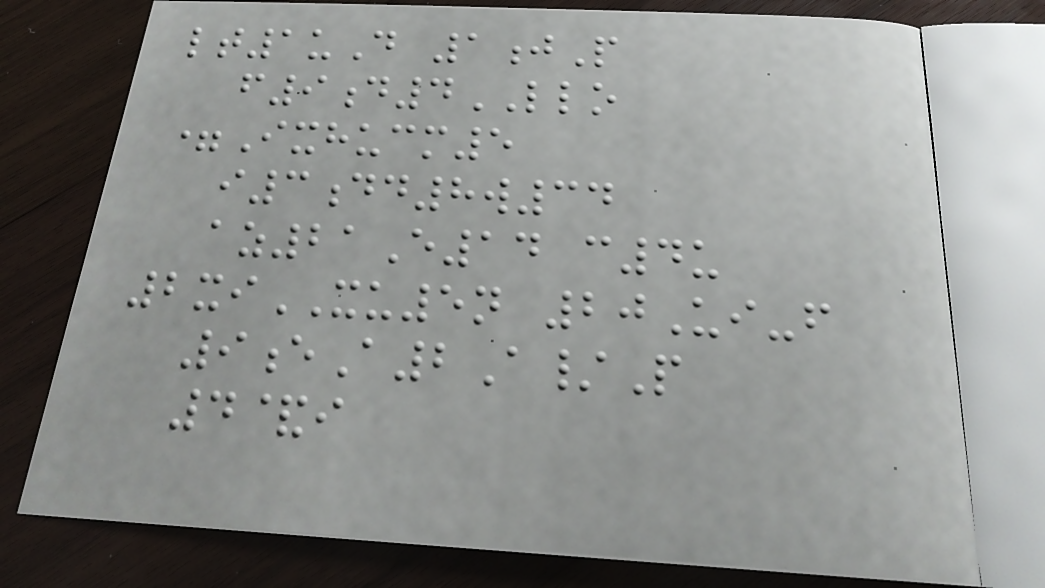lt1uD 1jP
f9d4LLO
=Ixhucm5
i3dd8w34
az21E14 c4u
2xiXU5n 20Ui-f
9eA2A/P
4&i
